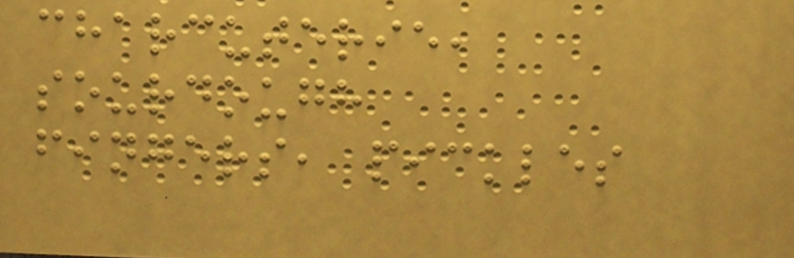charcuterie,
sourdough
fingers, pickles
